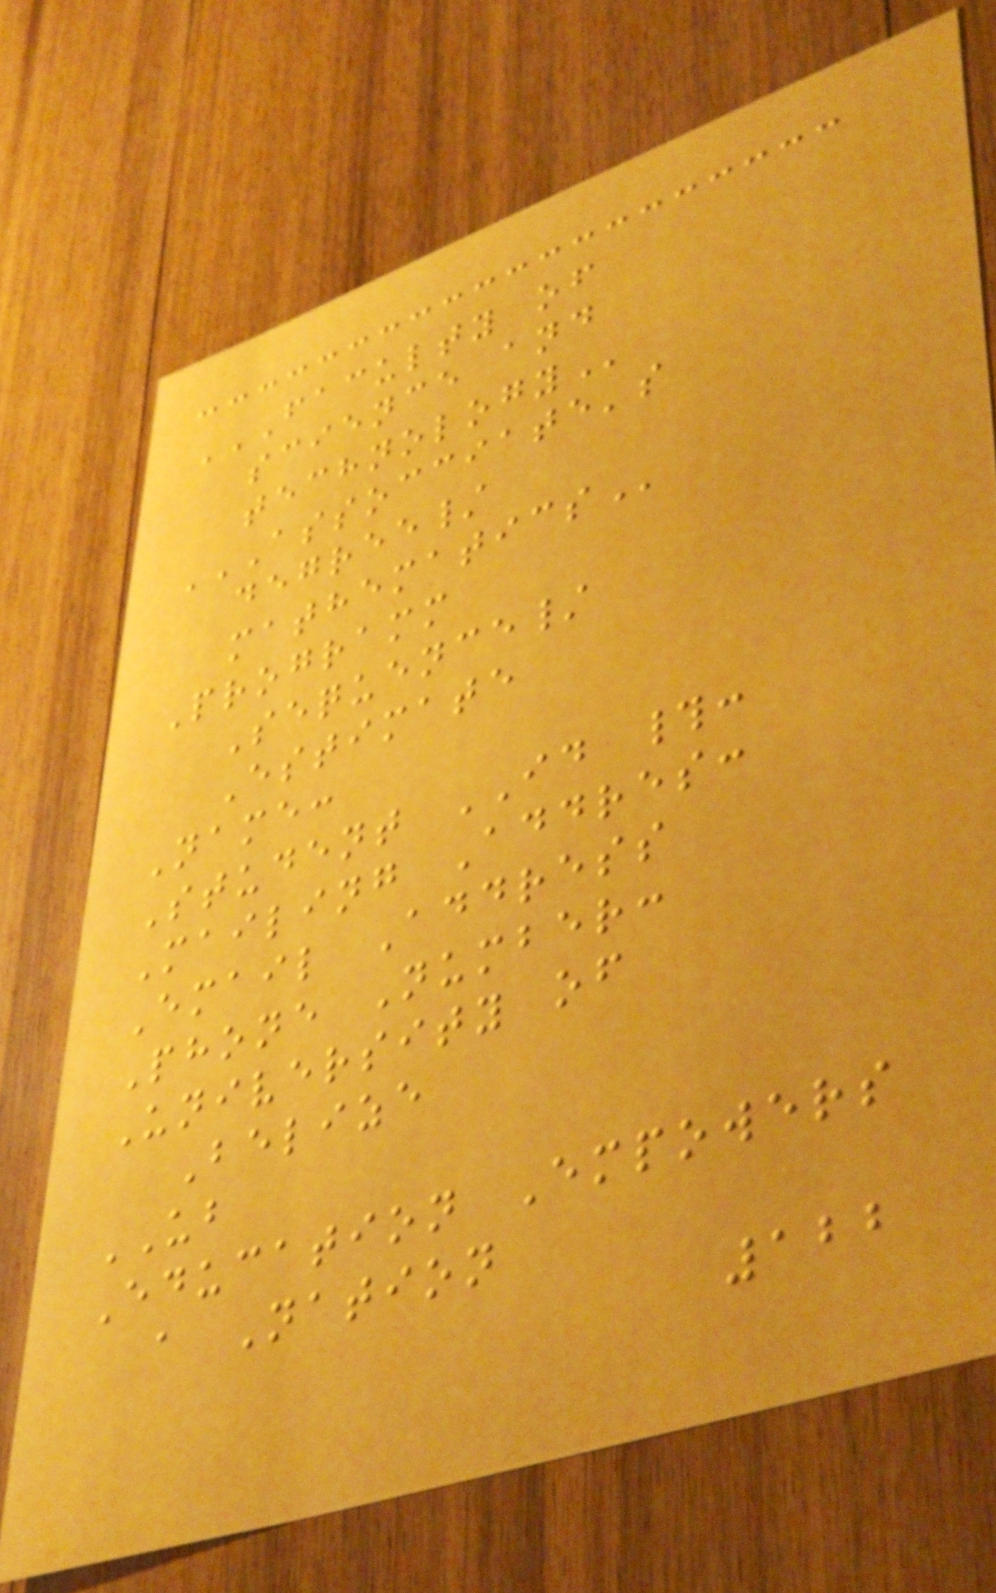FACULTY OF
SCIENCE AND
TECHNOLOGY
ASSOCCIATE'S
DEGREE/
MATHEMATICS
Programm
Sequence/
Estimate
Name:
Student ID #:
Mailing Addres:
Email Address
Phone Number:
University of
Belize
UB
Education Empowers
a Nation
122
